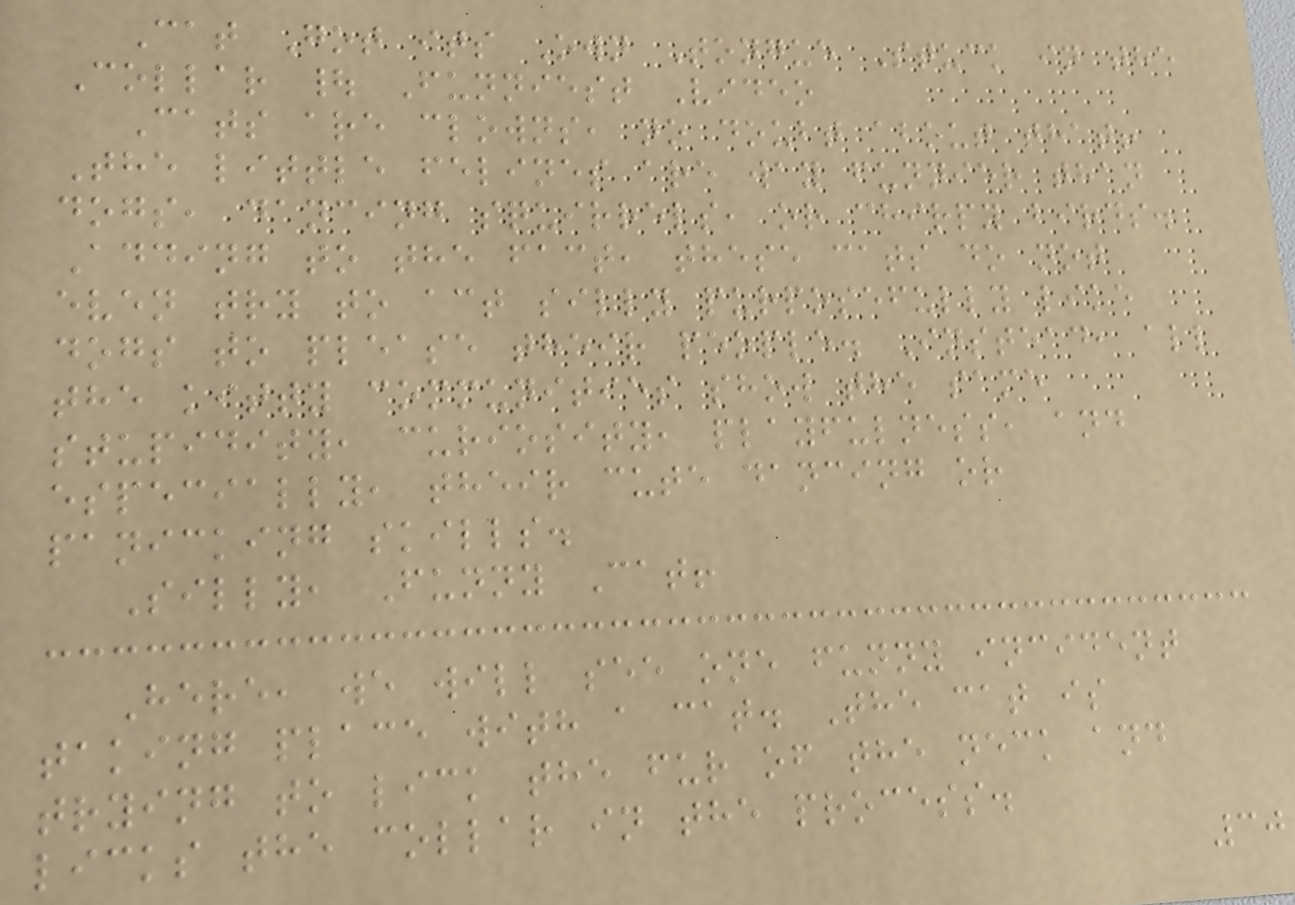Cat Got its Own Tongue Stuck in the
Collar | Funniest Video
Cats are clowns, no doubt about that!
The little felines are way funnier than
dogs, dancing squirrels, or chirpy birds.
Adding to the fact, these cats do not
even try to act silly purposefully like
dogs to please their people. Instead, all
the kitty communities show the same
stupidity, curiosity, playfulness, and
especially, their cute dancing or
panicking skills.
Silly, Funny Cat!
Here, we will see one funny incident
taking place with a cat. The cat is
trying to lick the fur of the neck and
licks the collar in the process.
30
